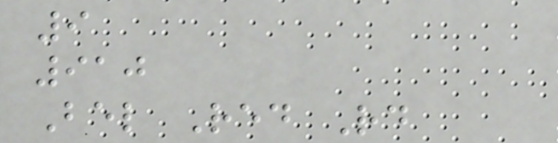9
910
Bel Red Rd
